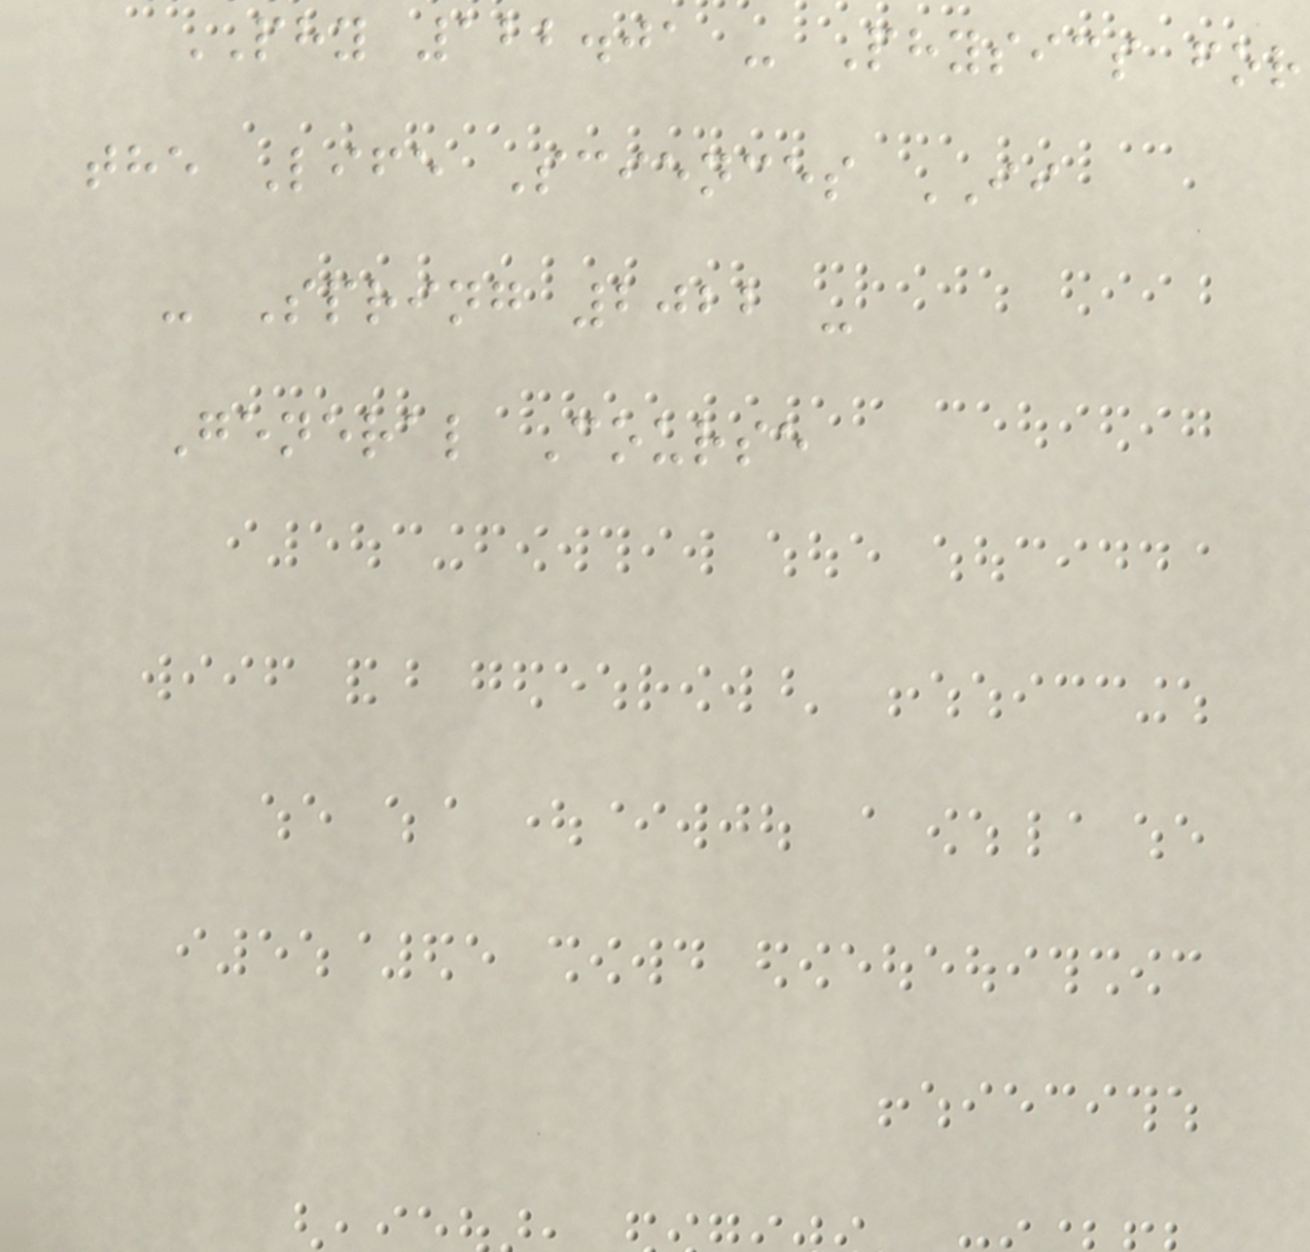PHY 122.01 - Physics for
the Life Sciences II
- Spring 2022 -
General Course
